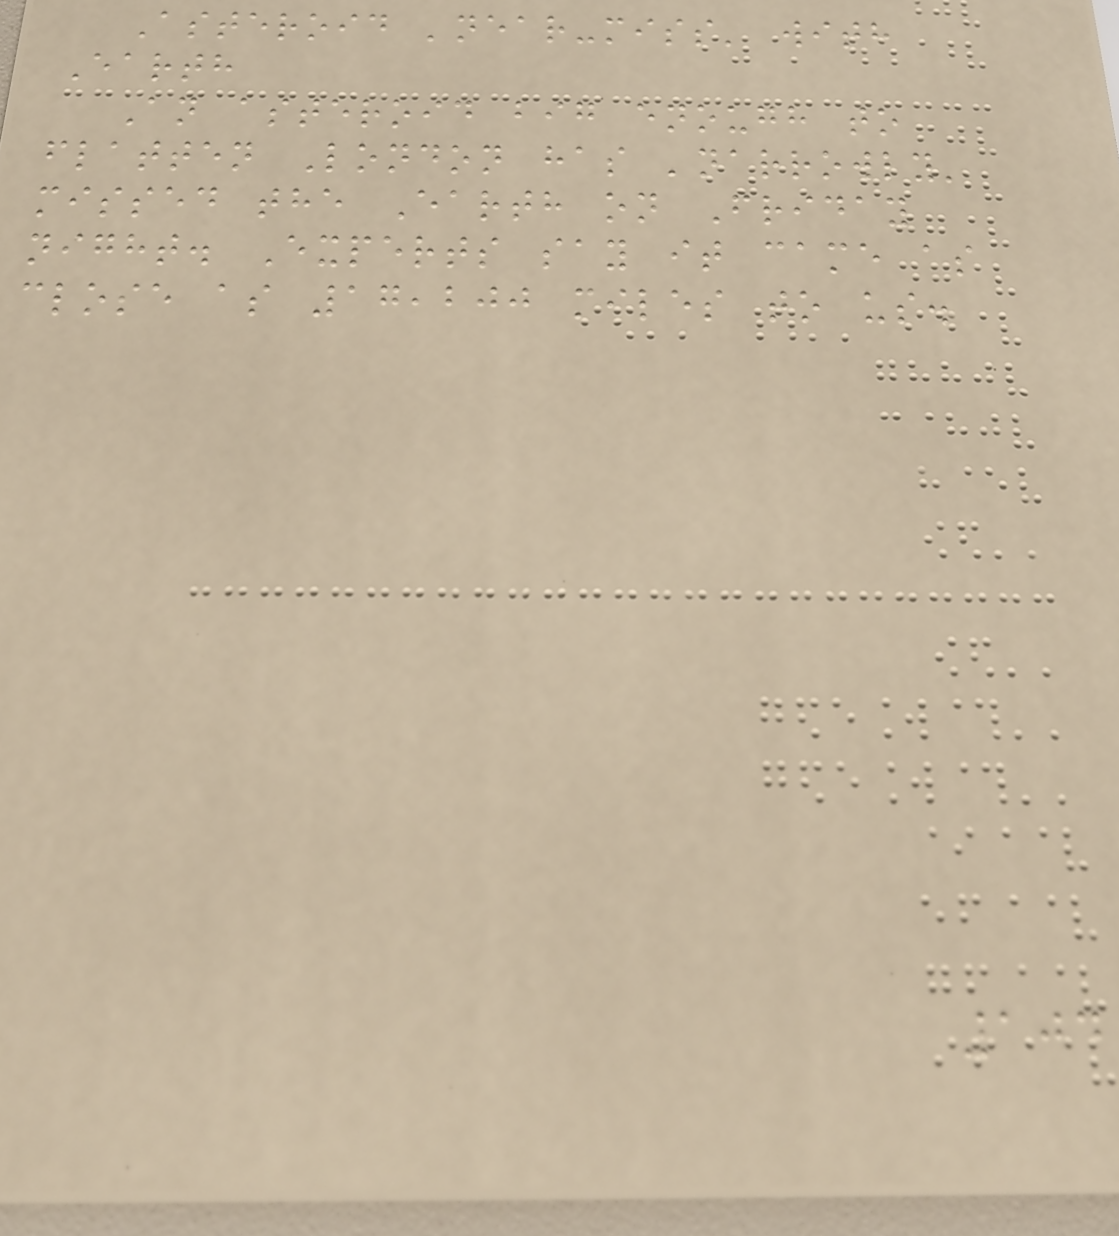Asteroid 'near-miss' with
Earth
An asteroid big enough to
flatten London has 'narrowly'
missed the Earth on Friday
night. Experts say it came as
close as 17,200 miles to us.
104
